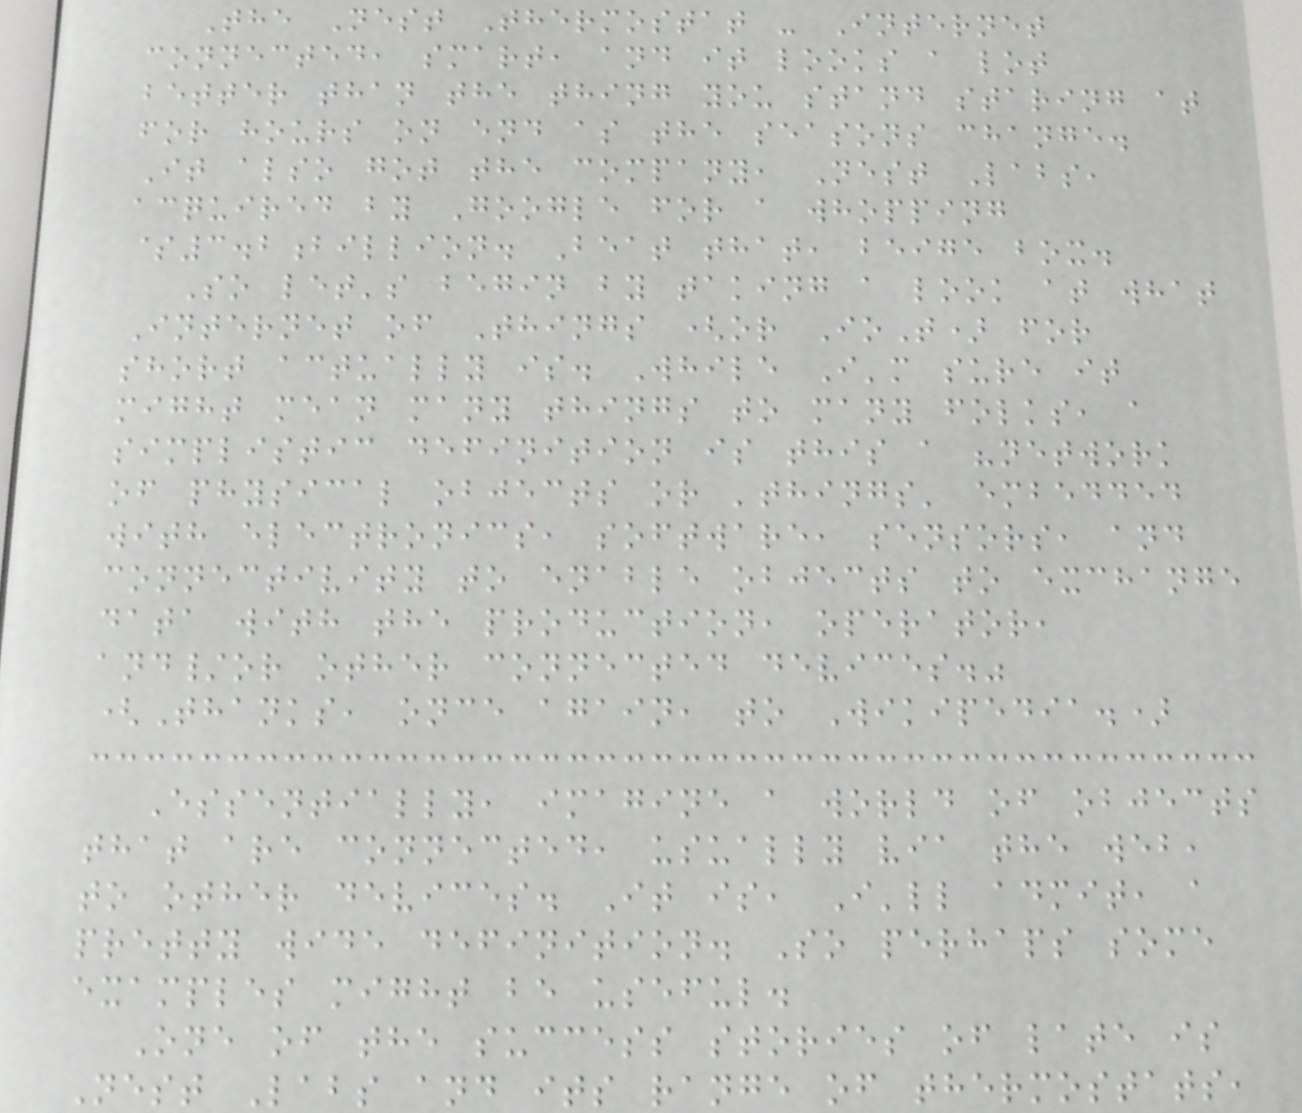The Nest Thermostat - Internet
connected, smart, and it looks a lot
better than the thing you stand staring at
for hours on end as the seasons change.
It also got the company, Nest Labs,
acquired by Google for a whopping
$3.2billion. Beat that, beige box.
So let's begin by taking a look at what
Internet of Things (or IoT) for
short actually is. While I'm sure it
might mean many things to many folks, a
simplistic definition is this a "network
of physical objects or 'things' embedded
with electronics, software, sensors, and
connectivity to enable objects to exchange
data with the production, operator,
and/or other connected devices."
(Thanks, once again, to Wikipedia.)
Essentially, imagine a world of objects
that are connected, usually via the web,
to other devices. It is, I'll admit, a
pretty wide definition. So perhaps some
examples might be useful.
One of the success stories of late is
Nest Labs and its range of thermostats,
